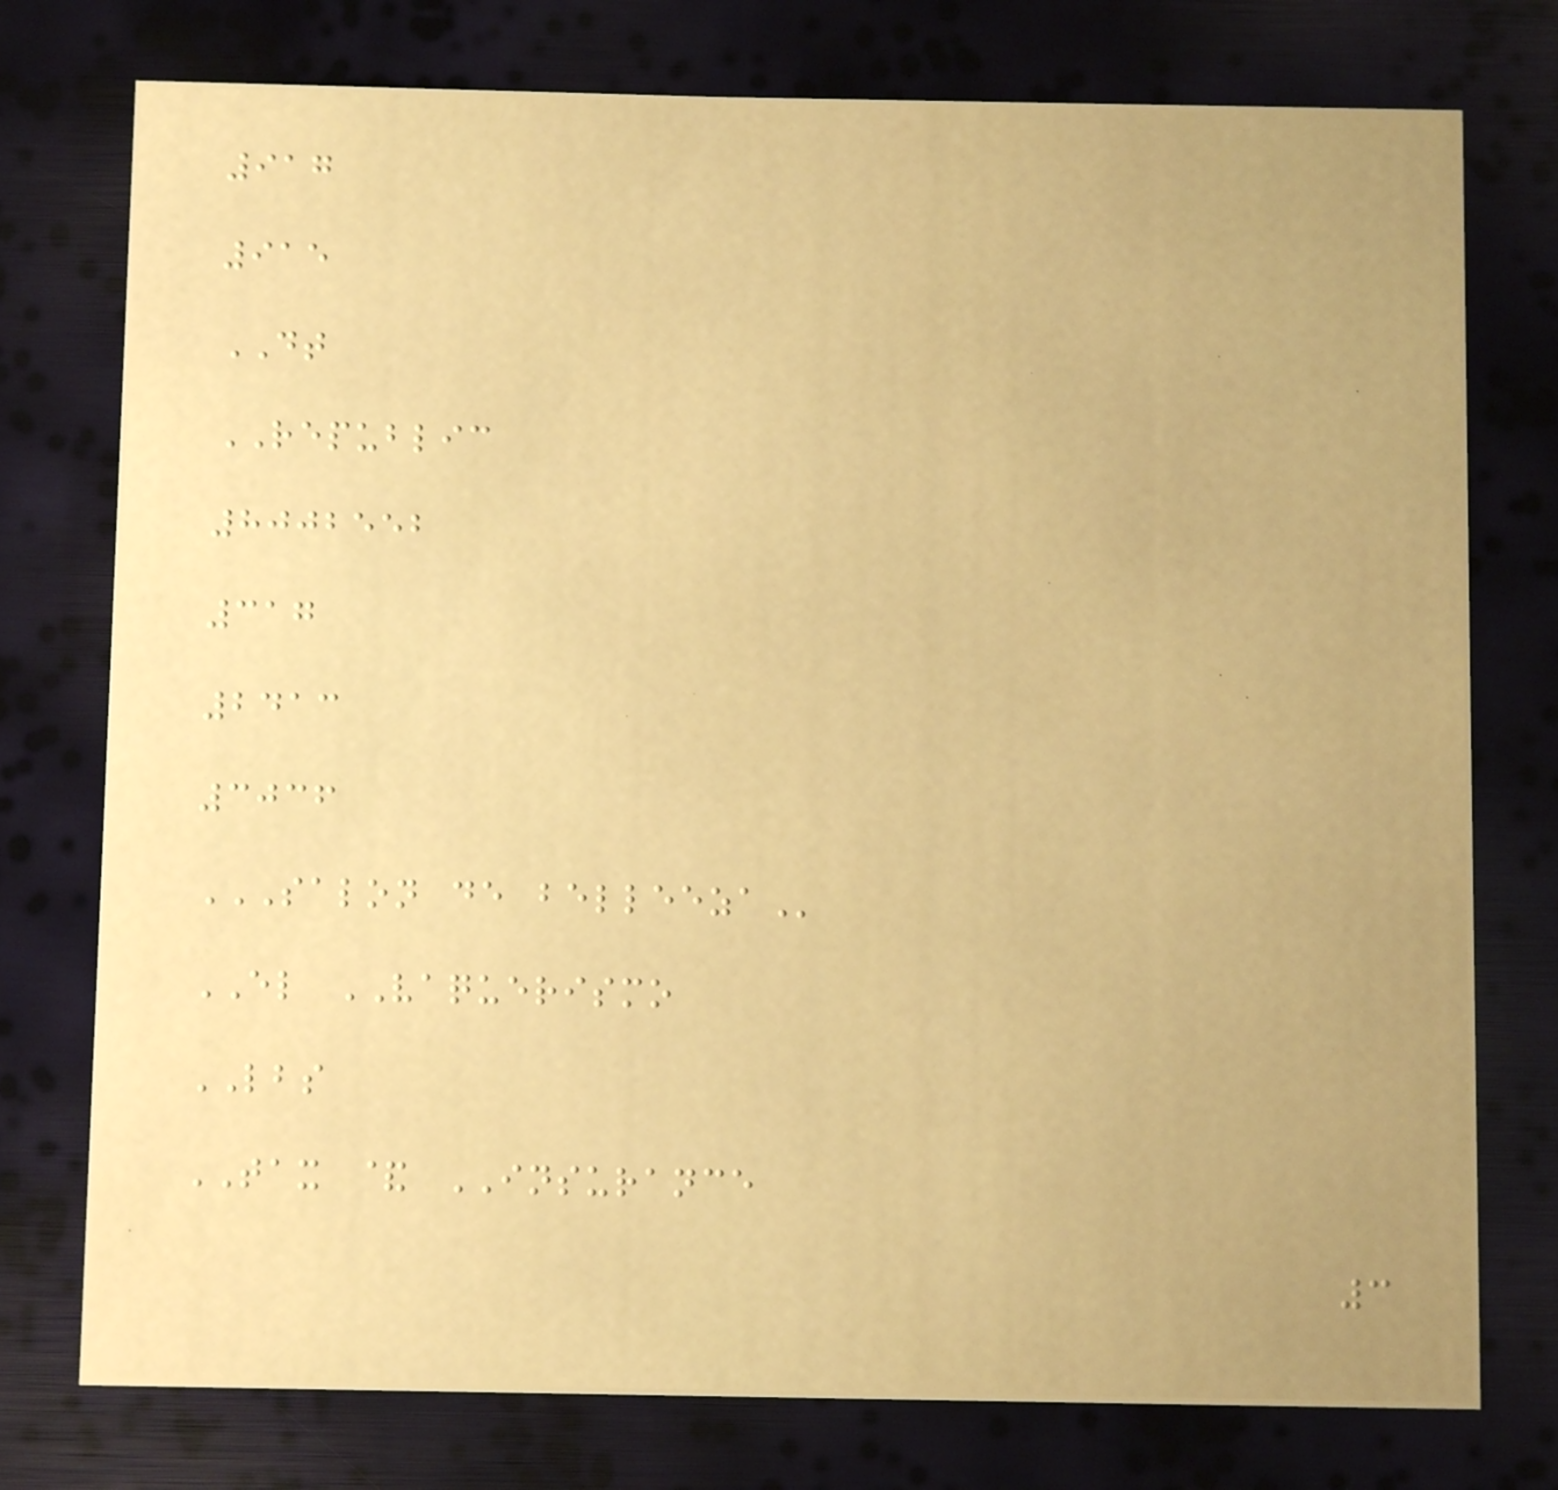917
915
DT
REPUBLIC
8002552
317
2413
3036
SALON DE BELLEEZA
EL VAQUERISMO
LBS
TAX & INSURANCE
3
